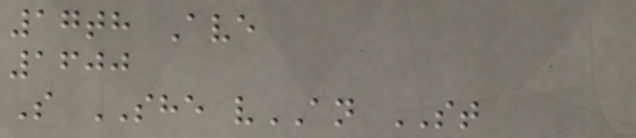17th Ave
1600
S SHE vAN ST
